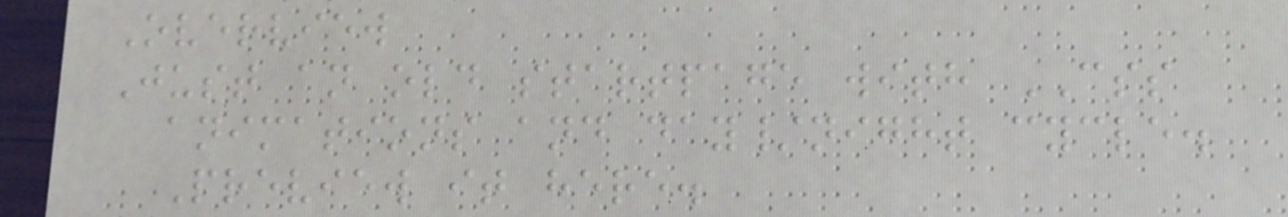Overview
Just an old startpage with CSS
animations and day/night cycle.
Preview it here.
